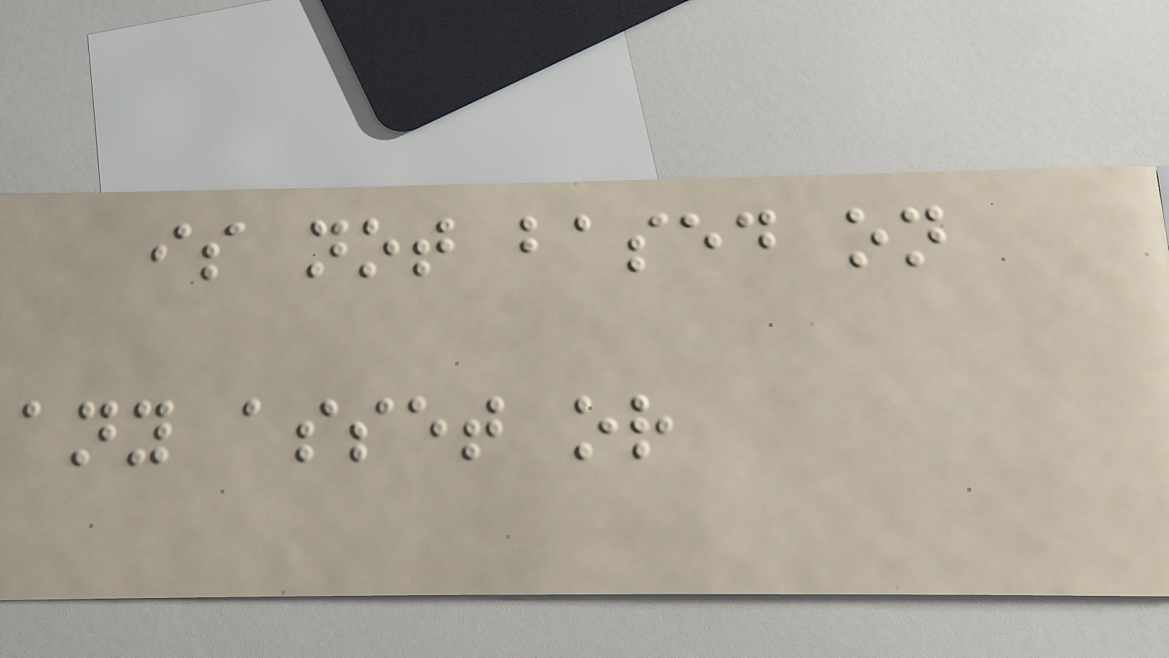is not based on
any asset or
